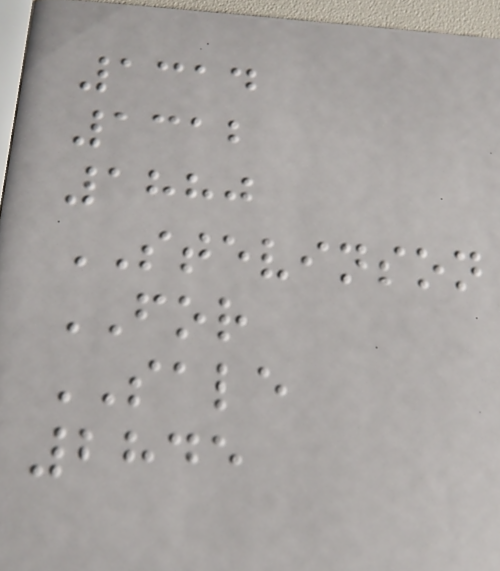1314
1312
1880
STEVINSON
FOR
SALE
2845
